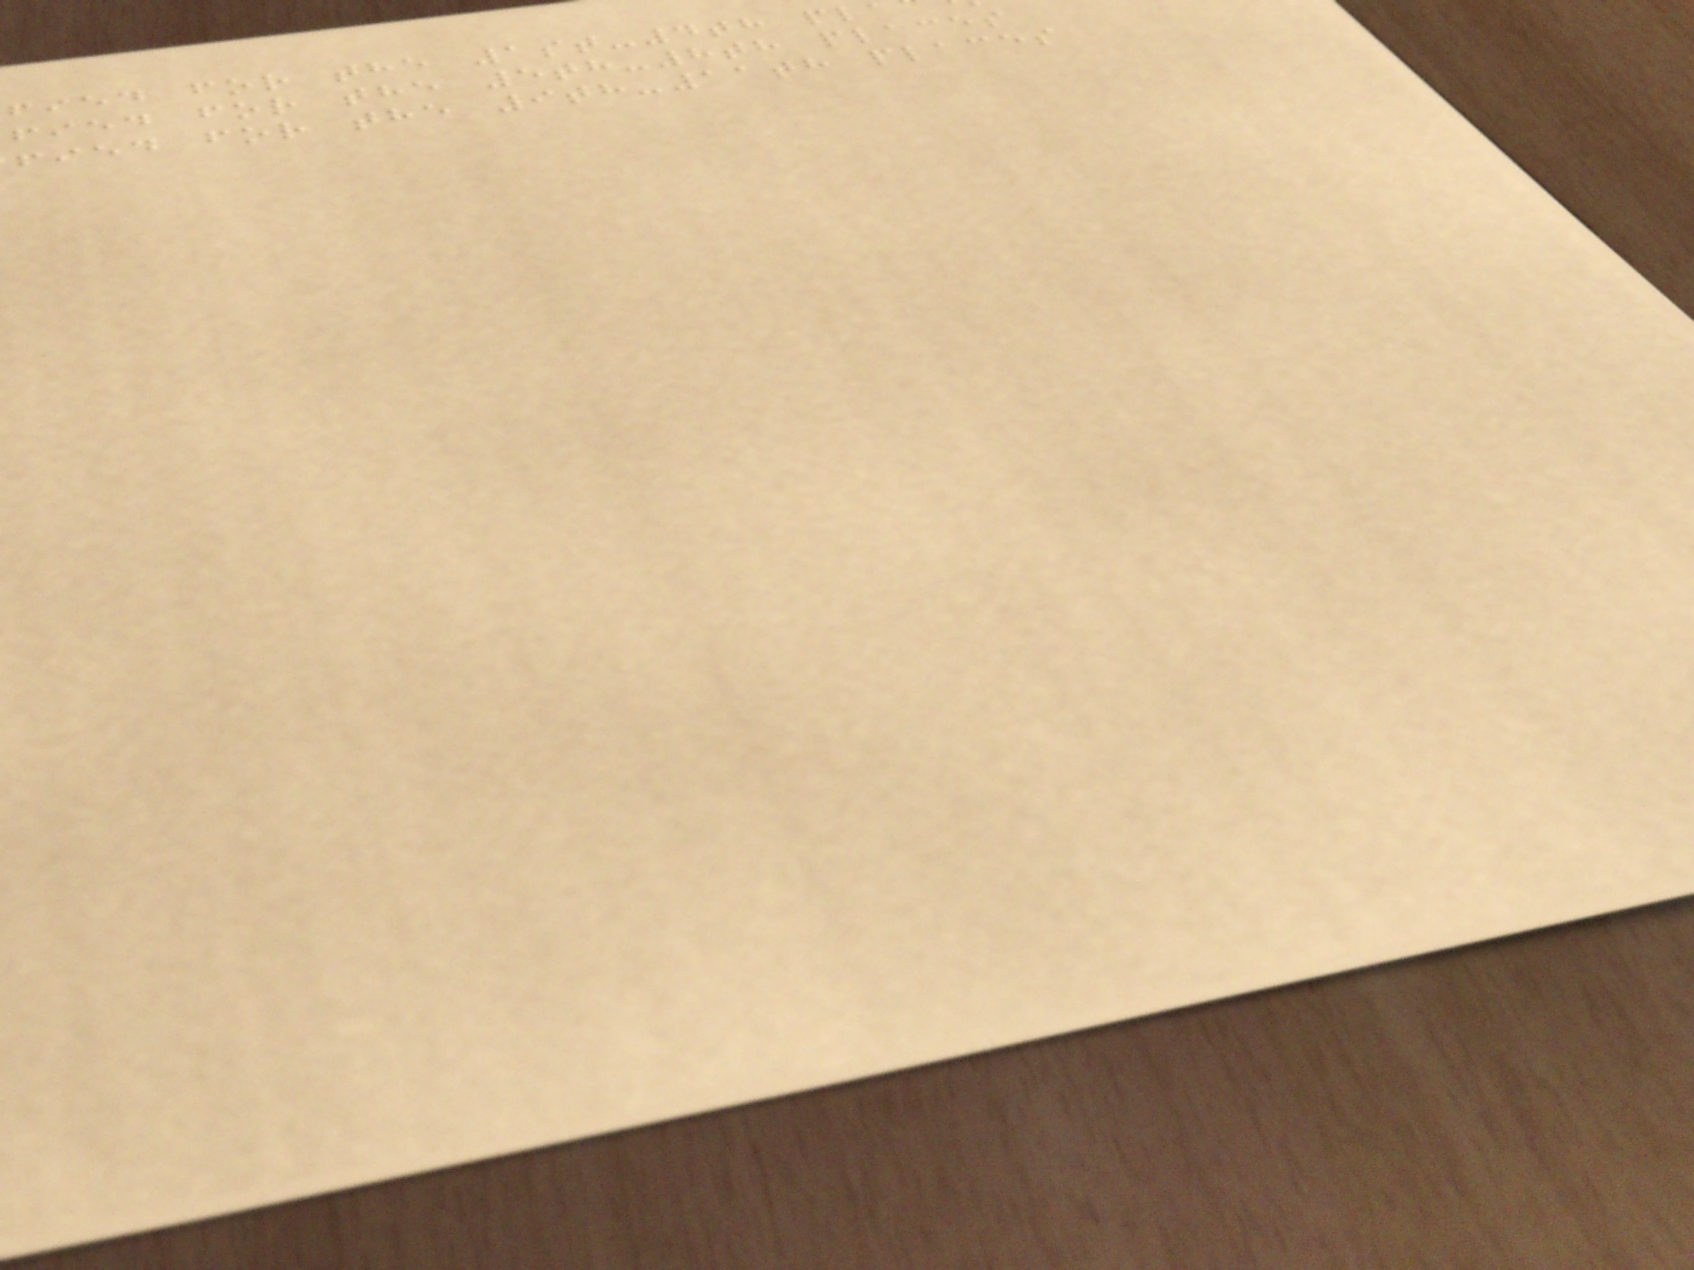fied for the 1st-4th pl
fied for the 5th-8th places
fied for the 9th-11th places
